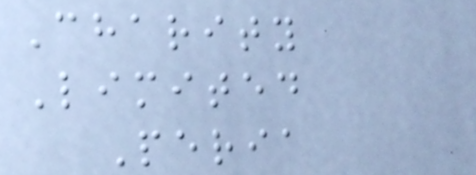Charity
Limited
Peria
